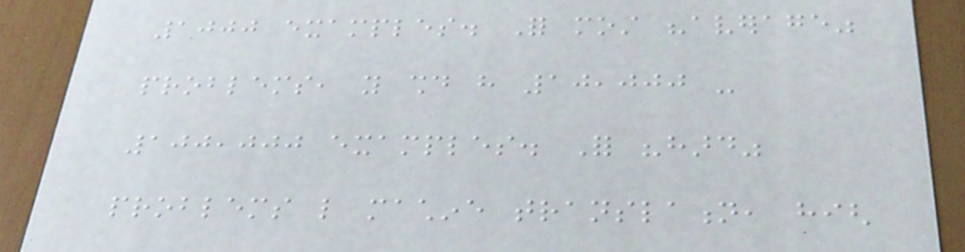1000 examples. For most "average"
problems, you should have 10,000 -
100,000 examples. For "hard"
problems like machine translation, high
